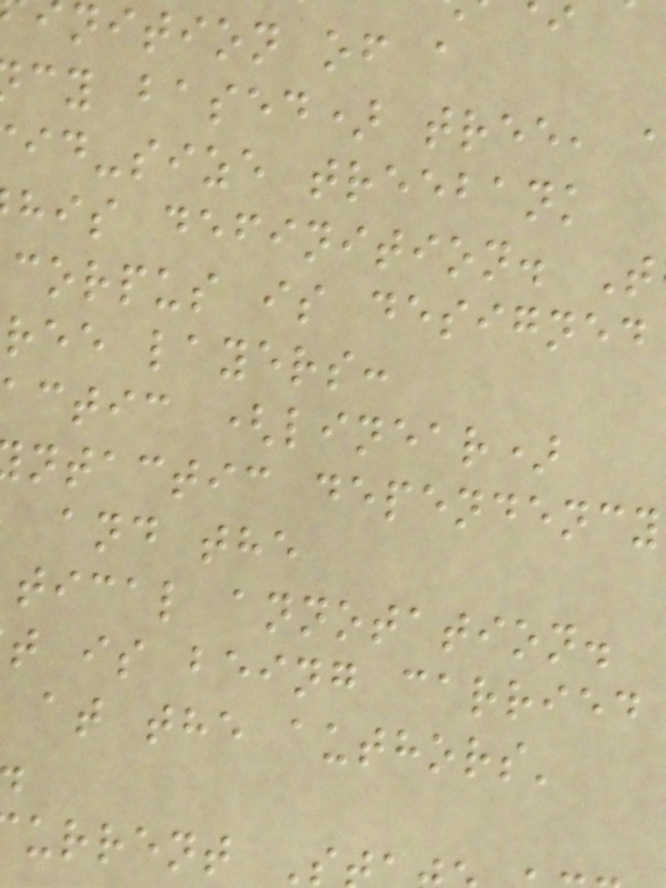nition of a
cy based) tree,
id-size treebank
his definition. T
corpus is designed
ree layers:
actic (linear)
ntactic dependency
and the
tical annotation.
t is being carried
at the authors'
